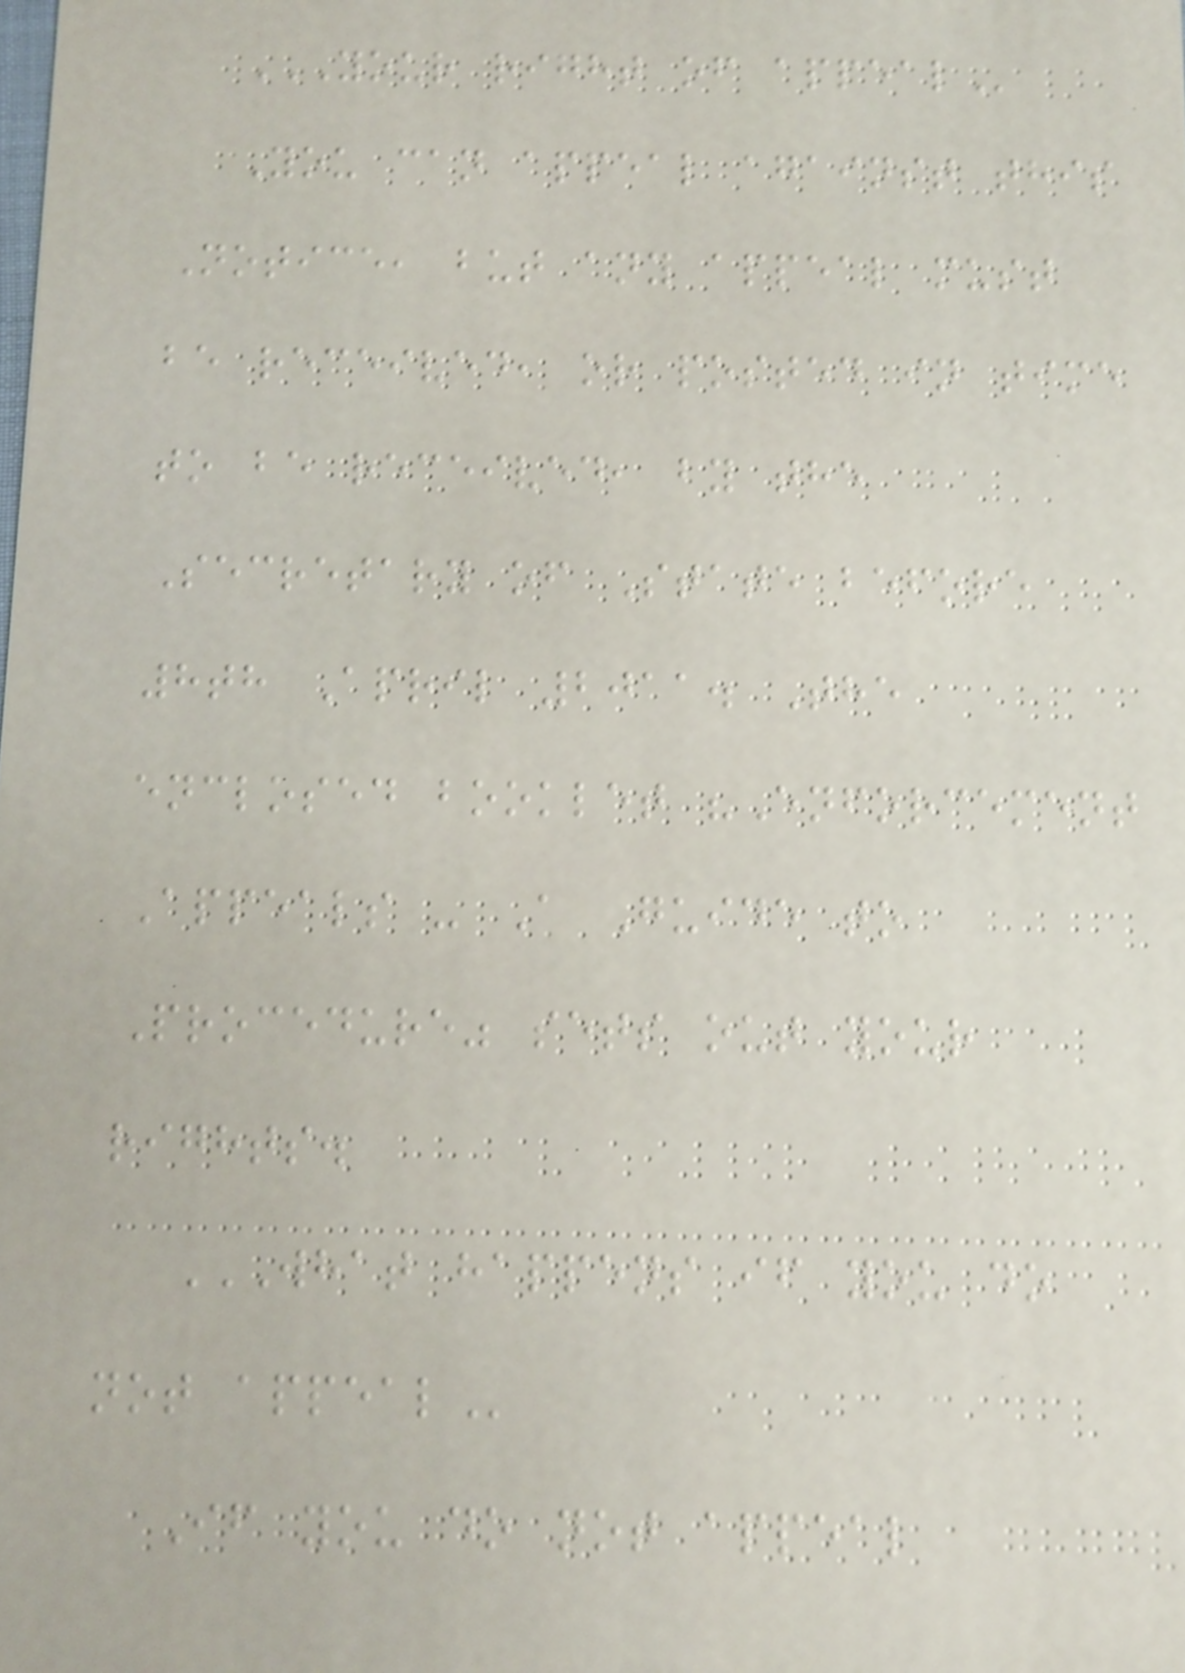YOUR RIGHT OF APPEAL
You can appeal against this
Notice, but any appeal must
be received, or posted in time
to be received, by the
Secretary of State before
8th April 2011. The
enclosed booklet "Enforcement
Appeals - A Guide to
Procedure" sets out your
rights.
WHAT HAPPENS IF YOU DO
NOT APPEAL
If you do not appeal
